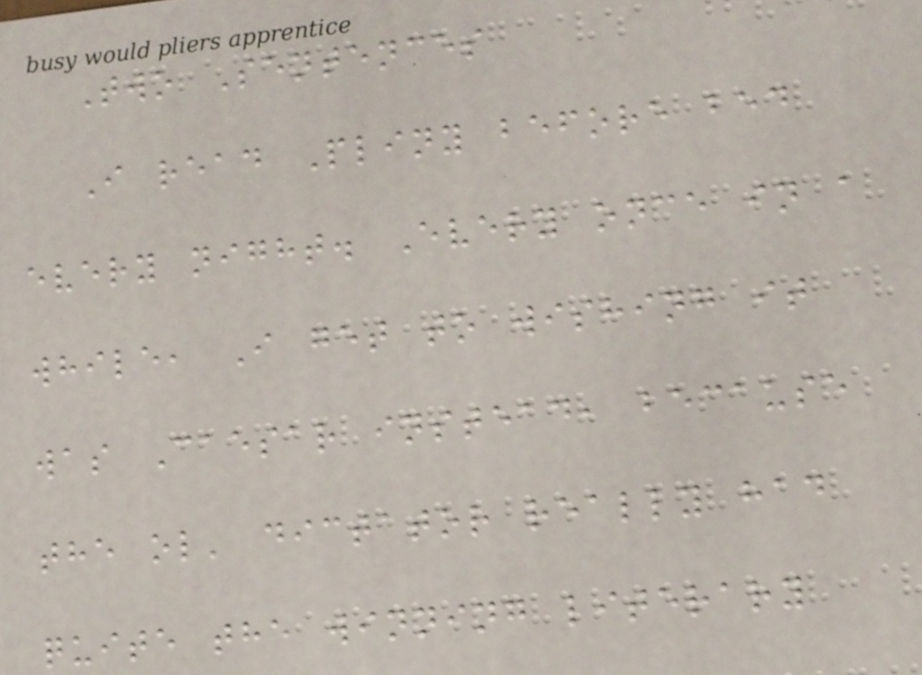Two Sentences
I read Pliny before bed
every night. Every once in a
while, I get to wishing it
was Caesar instead, because
the ol' dictator really had
quite the winning literary
